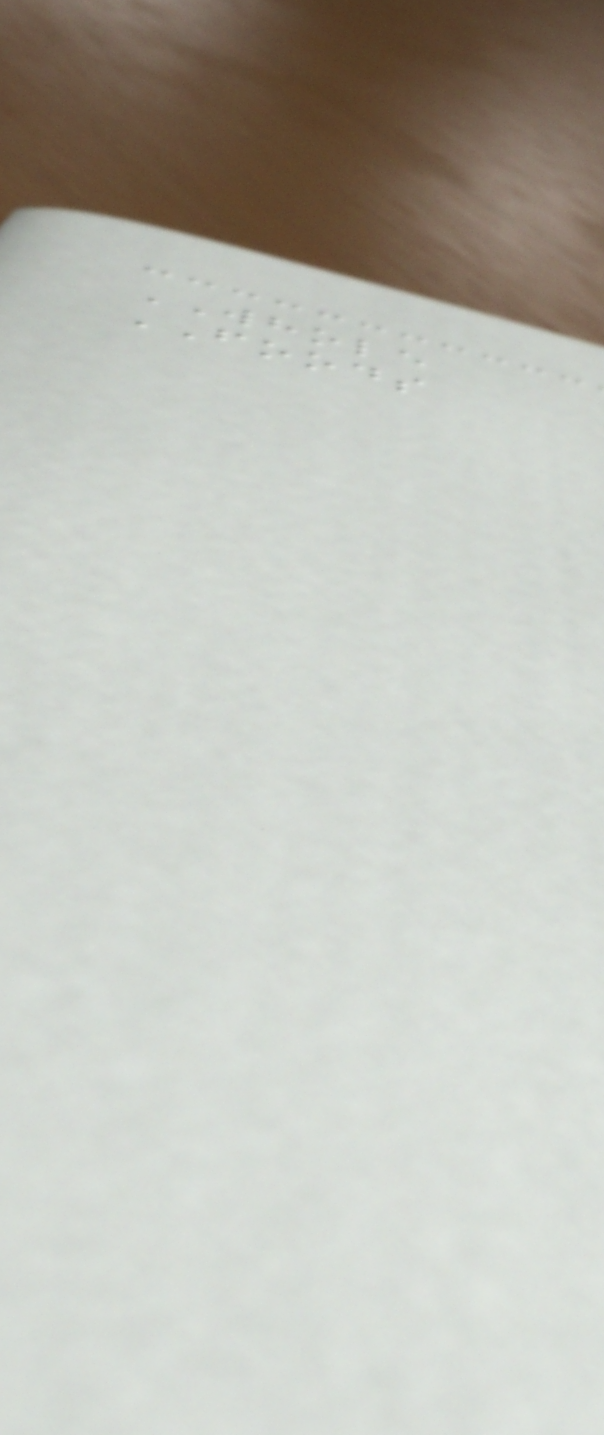WHOLE
FOODS
